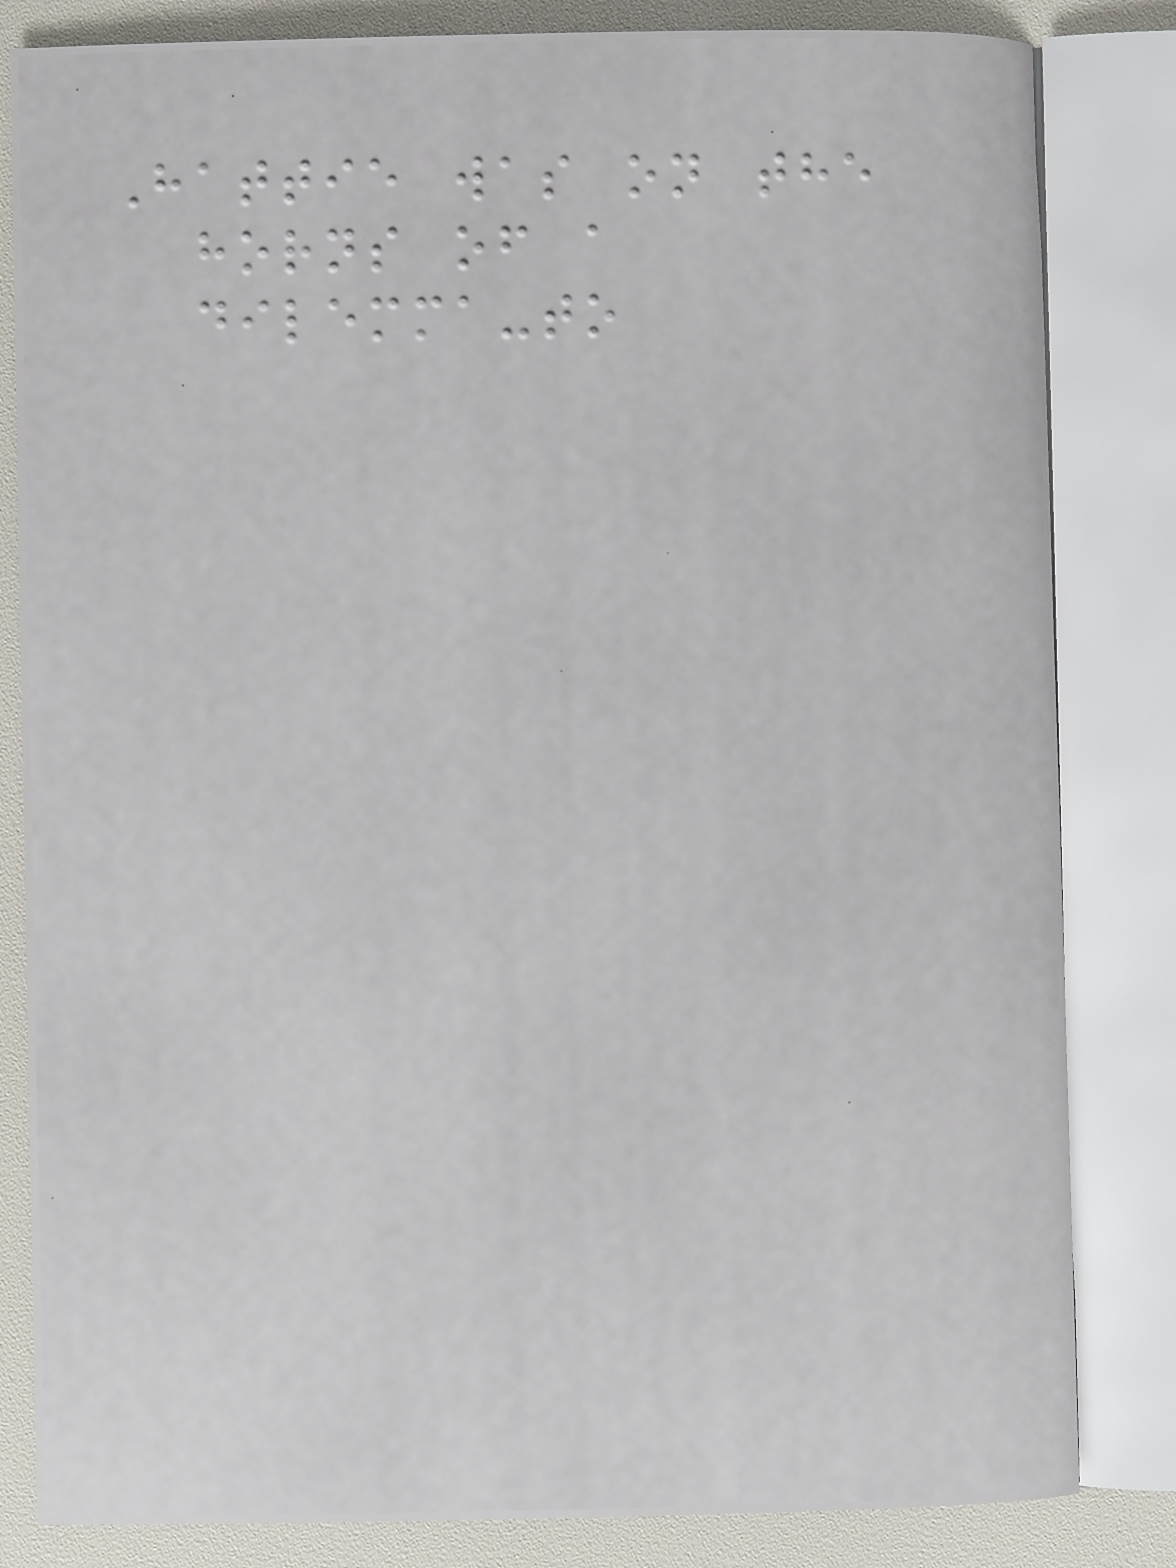Hattie was on the
horns of a
dilemma-to
